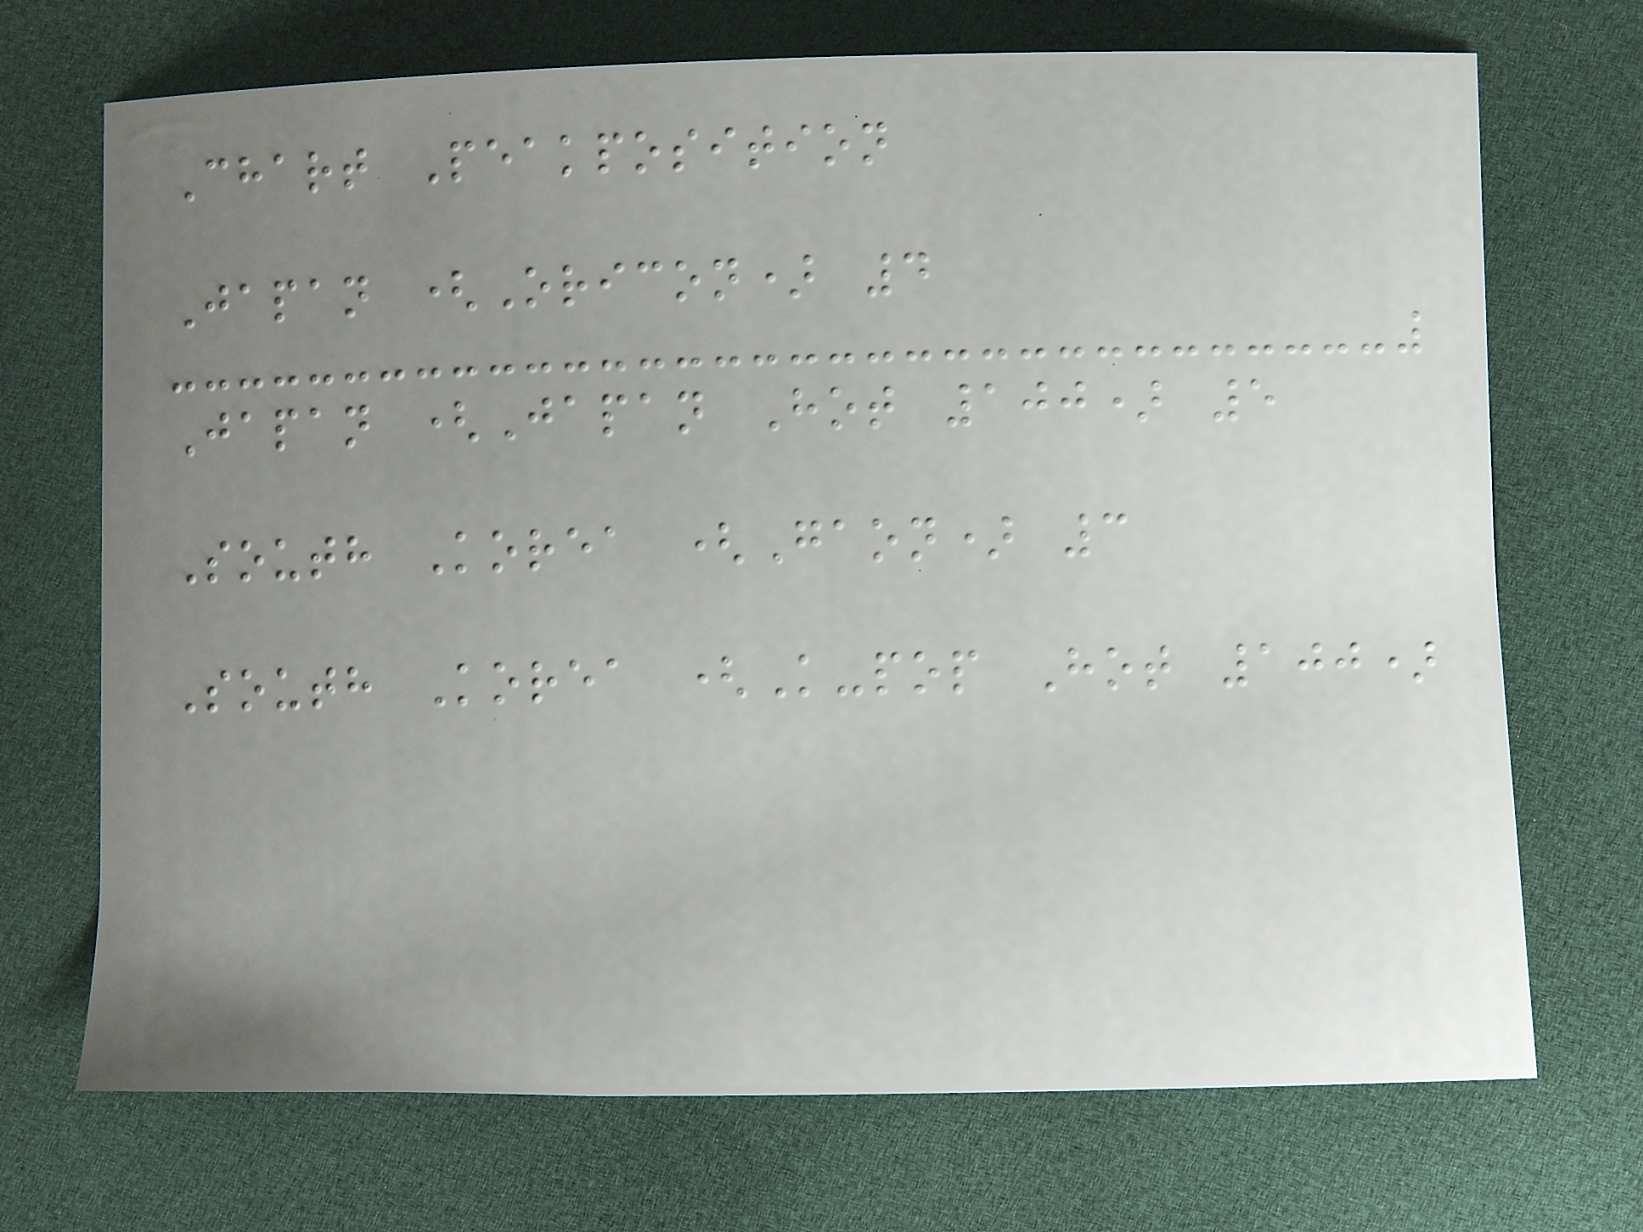Chart Peakposition
Japan (Oricon) 4
Japan (Japan Hot 100) 5
South Korea (Gaon) 3
South Korea (K-pop Hot 100)
